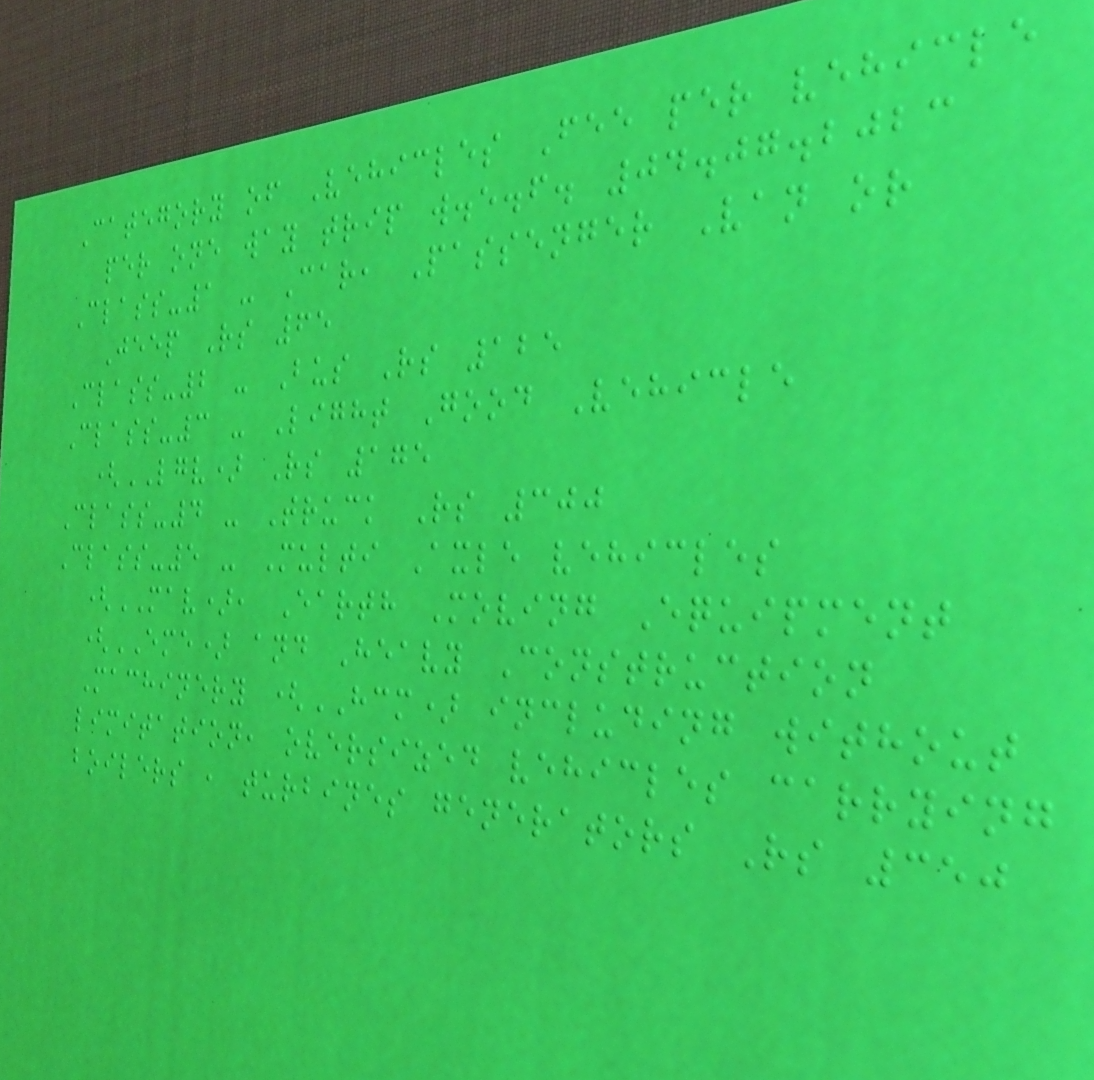Category of Vehicles Fee per vehicle
per one way trip w.e.f. 04.07.2023
Class-1 - Car, Passenger Van or
Jeep Rs 65
Class-2 - Bus Rs 125
Class-3 - Light Good Vehicle
(LGV) Rs 175
Class-4 - Truck Rs 300
Class-5 - Multi Axle vehicles
(MAV), Earth Moving Equipment
(EME) and Heavy Construction
Machinery (HCM) including without
limitation, oversized vehicles carrying
boilers , turbines generators Rs 350
